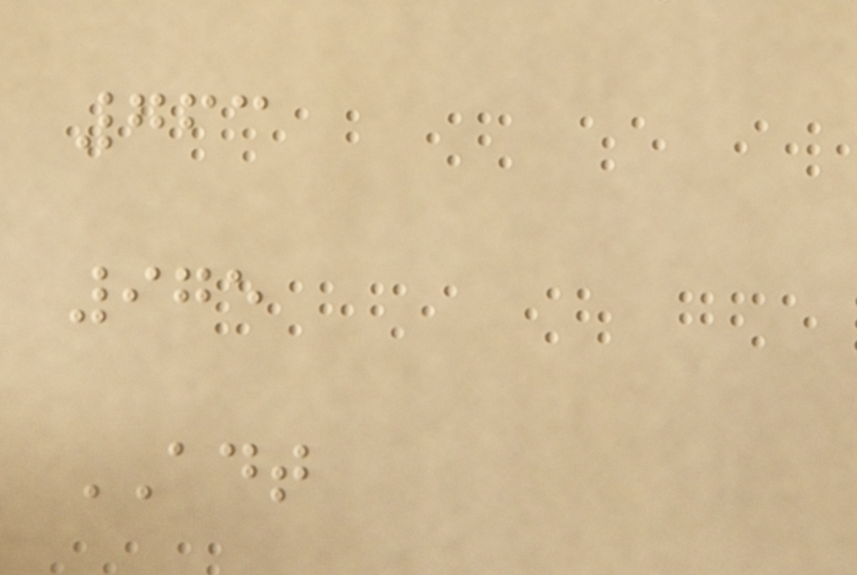763
975
ADT
